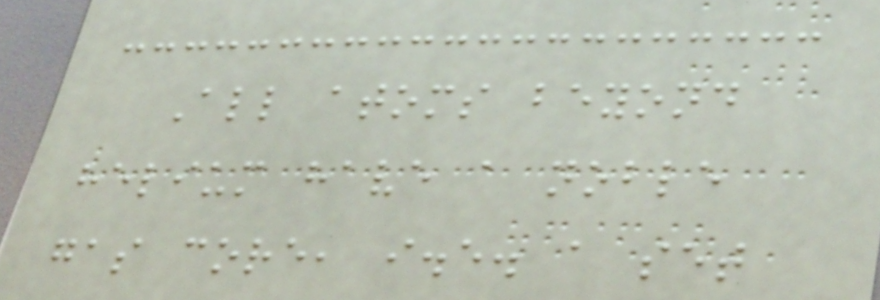All atoms beyond
helium have a noble
gas core, i.e. a set
